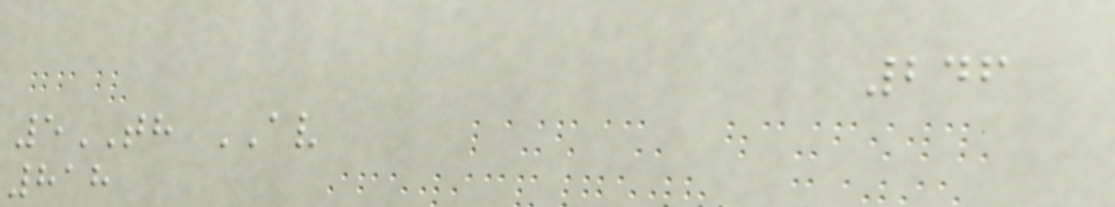246
5TH AV
818
